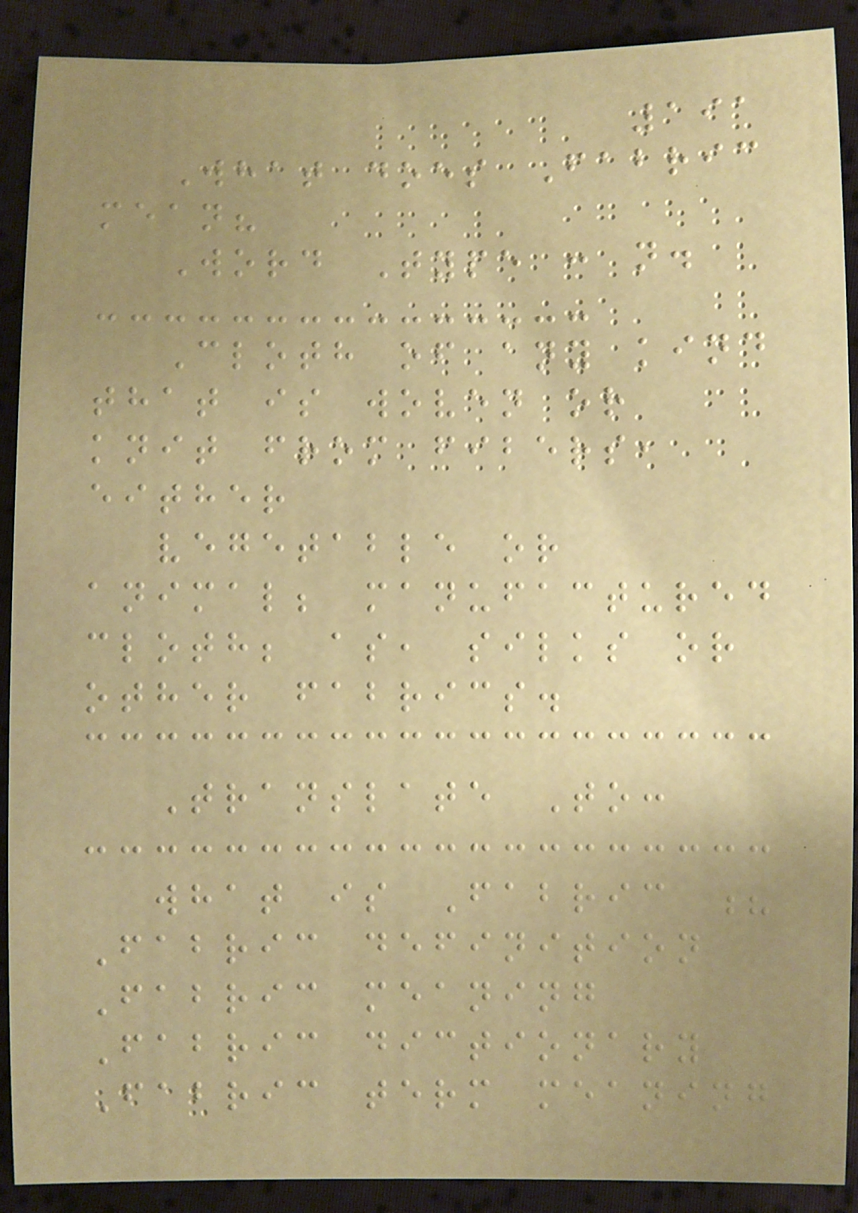191
What does Fabric
mean?
Word Type : n.
Cloth of any kind
that is woven or
knit from fibers,
either
vegetable or
animal; manufactured
cloth; as, silks or
other fabrics.
Translate To:
what is Fabric ?
Fabric definition
Fabric meaning
Fabric dictionary
Fabric term meaning
